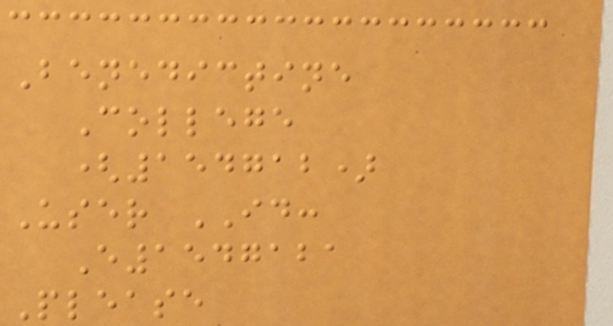Benedictine
College
(154712)
User ID:
E1547121
Please
